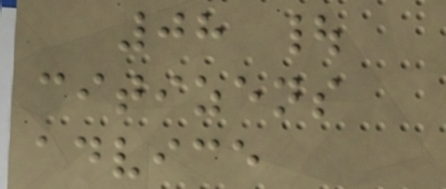08 |
citizens
advice
